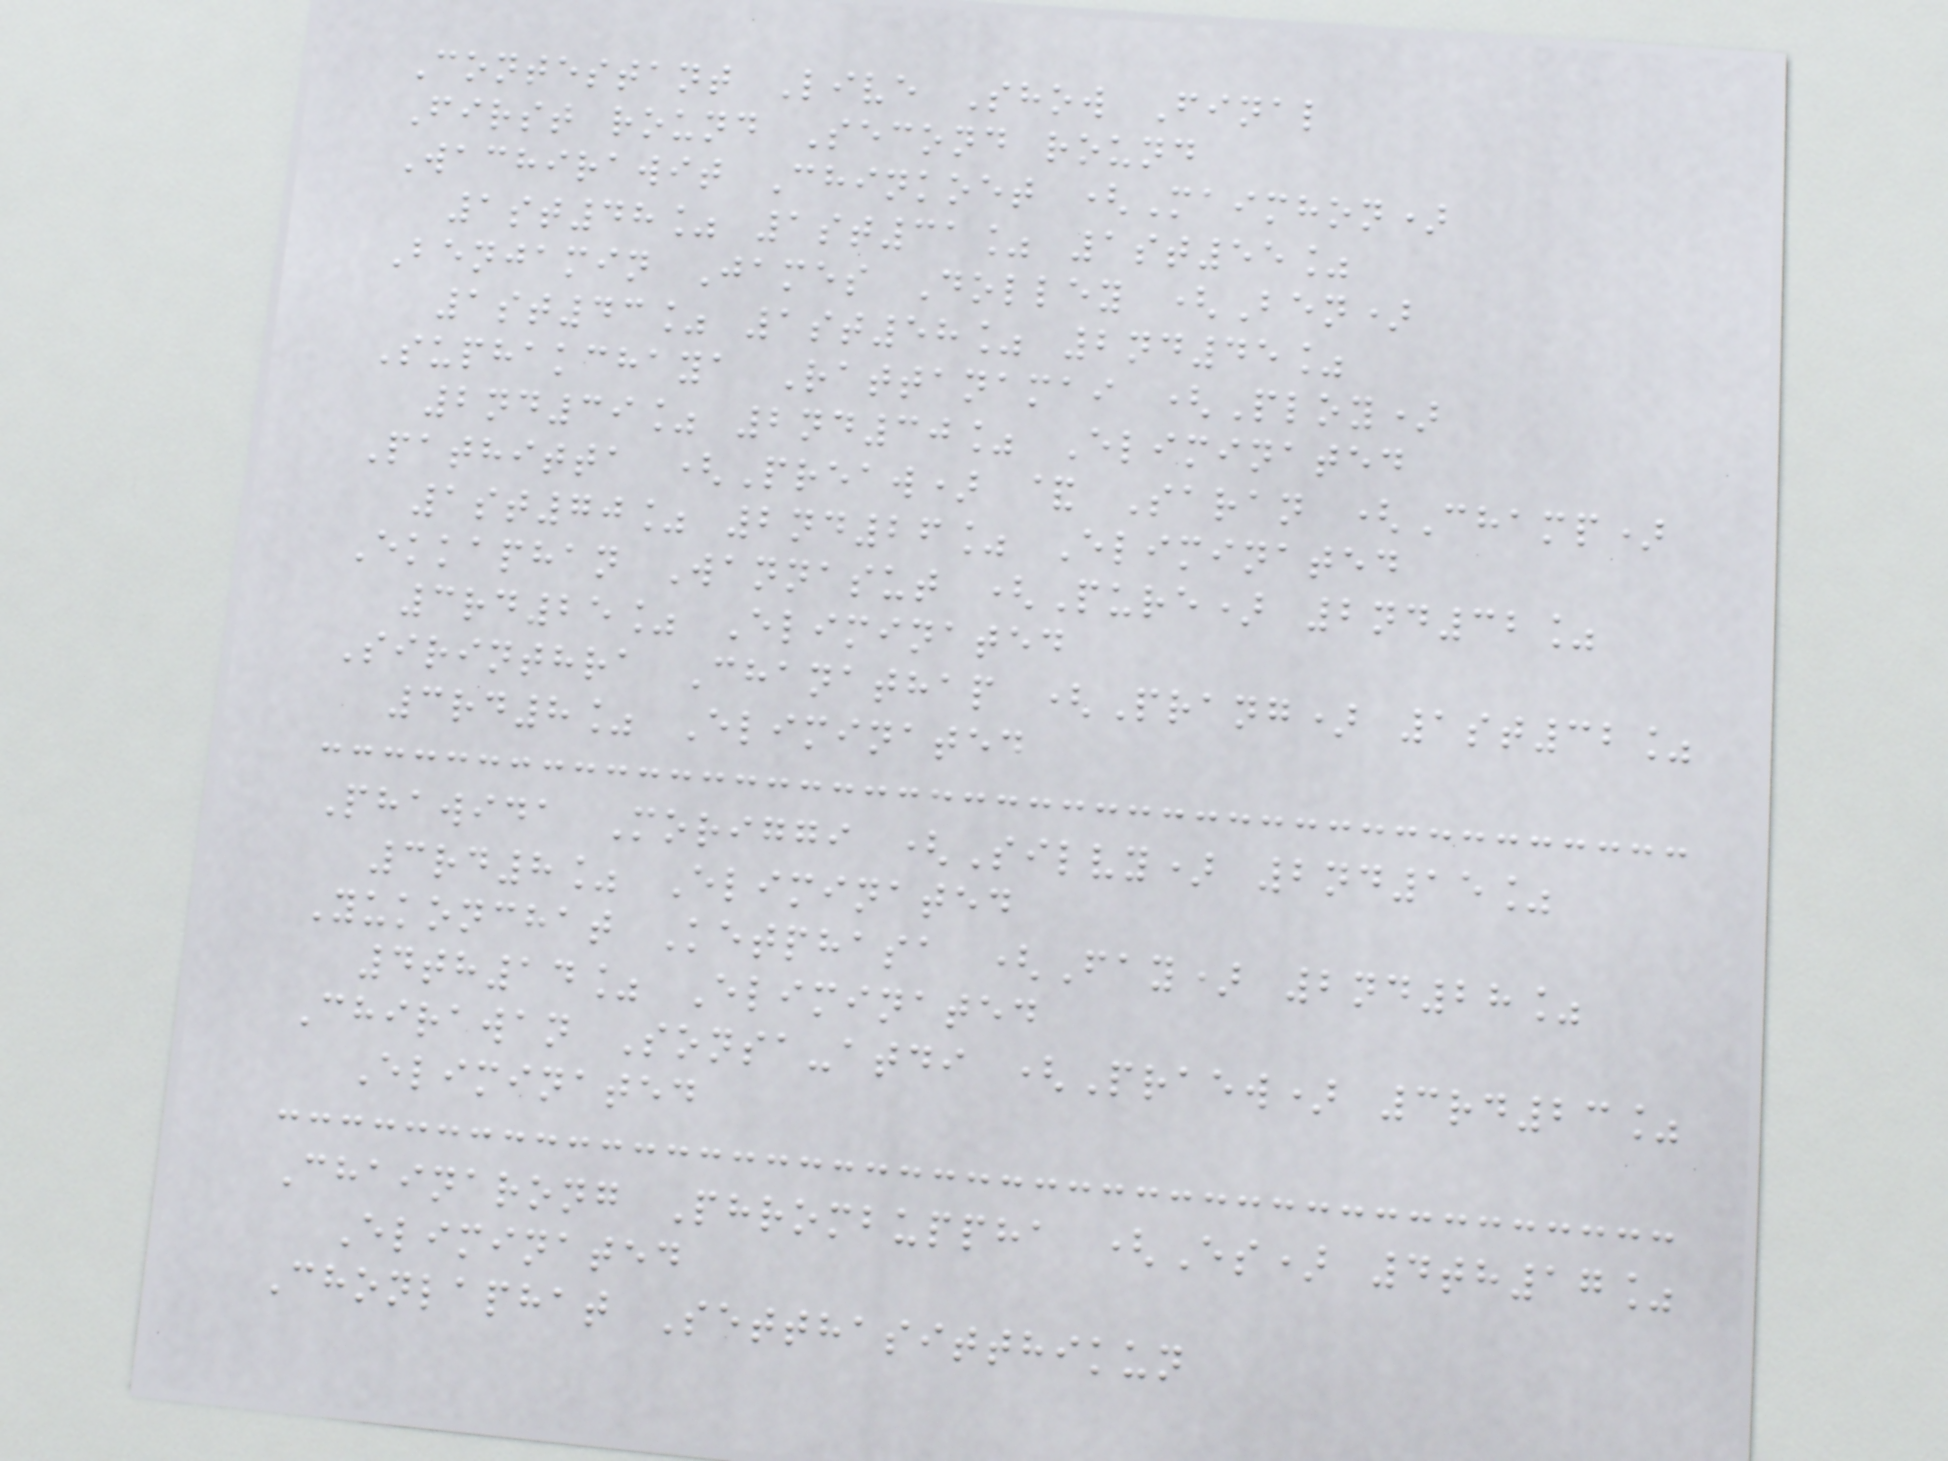Contestant Live Show Final
First round Second round
Wachirawit Chinkoet (Maimhon)
1st48% 1st31% 1st55%
Benjamin James Dolley (Ben)
1st43% 1st58% 2nd45%
Suphakchaya Rattanamai (Ploy)
2nd39% 2nd30% Eliminated
Pathitta (Preaw) & Saran (Champ)
1st70% 2nd26% Eliminated
Ekkaphan Wannasut (Pure) 2nd32%
3rd25% Eliminated
Sirinthra Chanathap (Prang) 1st32%
3rd8% Eliminated
Phawida Moriggi (Silvy) 2nd15%
3rd8% Eliminated
Yukonchat Ketphasa (Fay) 2nd28%
4th14% Eliminated
Chirawan Sonsa-atdi (Praew) 3rd23%
Eliminated
Chainarong Phrombuppha (Es) 4th17%
Eliminated
Chonlaphat Setthasitthikun
